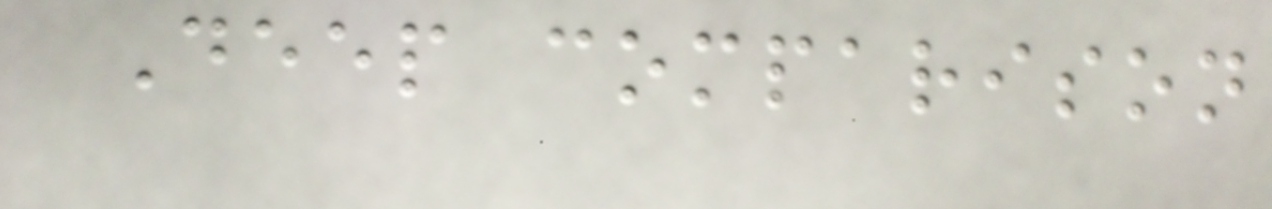Deep comparison
